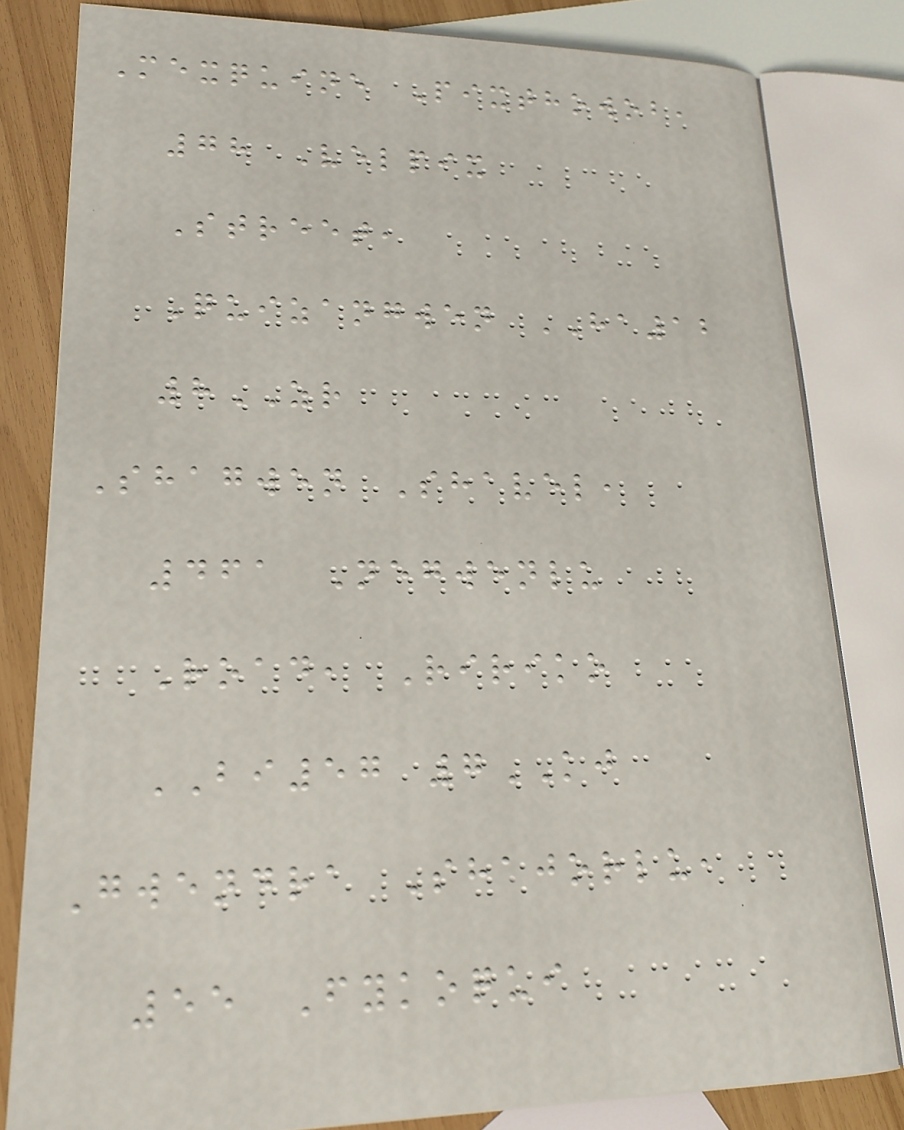Mexquine Pixthowob,
78 Velpix
Street,
Quizangwen HA12
8ZR
Shagwen Shavel,
461 Negwenlu
Road, Ririko
BI57 7KJ
Gwendra Shajorlu,
55 Fykoqui
